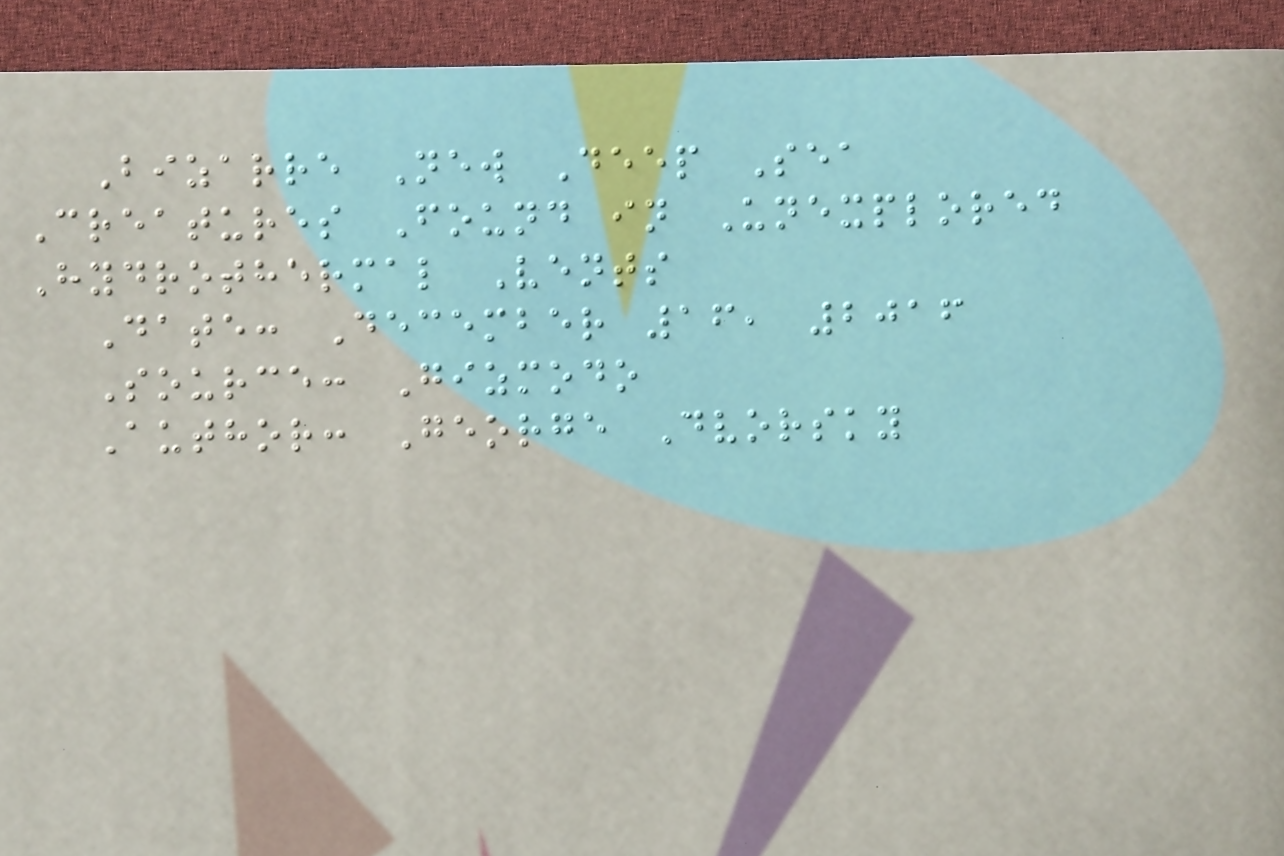Bizarre New Deep Sea
Creatures Found in Unexplored
Hydrothermal Vents
Date: December 16, 2016
Source: Gizmodo
Author: George Dvorsky
